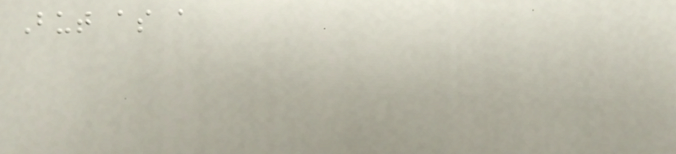But as a
